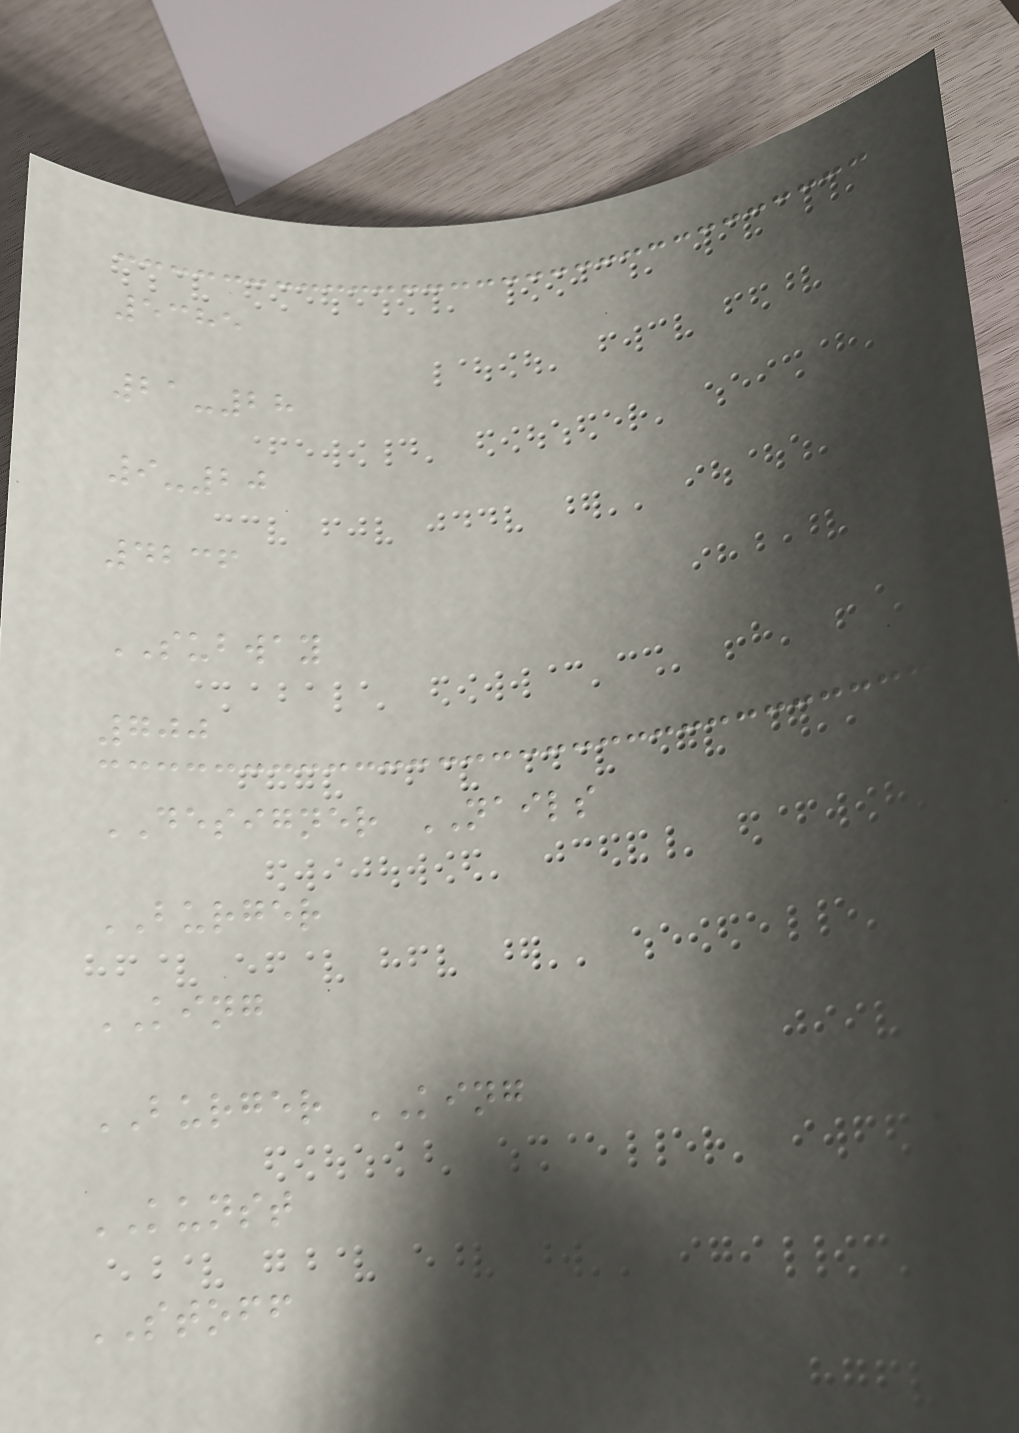5385
21-28
9-20
4236
SUBWAY
700
DESIGNER NAILS
BURGER
KING
BURGER KING
KUNST
STOFF
